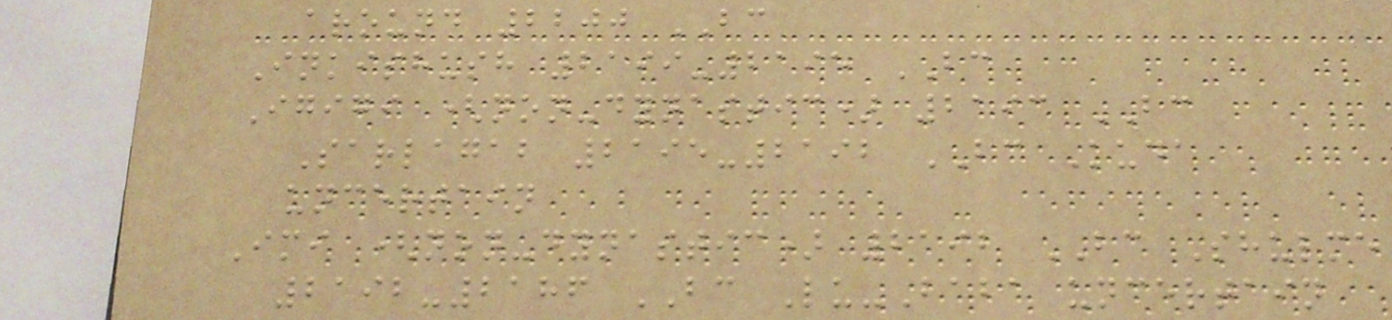around 2200 BC
Inkishush 2199-2195 BC
Igigi (non-dynastic) 2193 BC
Sarlagab 2195-2192 BC Kuda
uncertain
Imi (non-dynastic) 2192 BC Shulme
2192-2186 BC Lu-Baba uncertain
